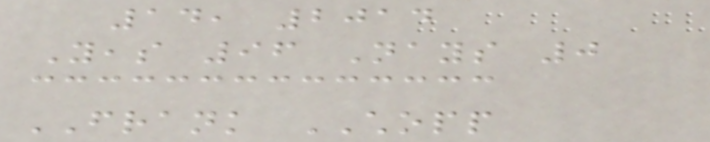14, 2014
Yeas 96 Nays 0
FRANK CHOPP
